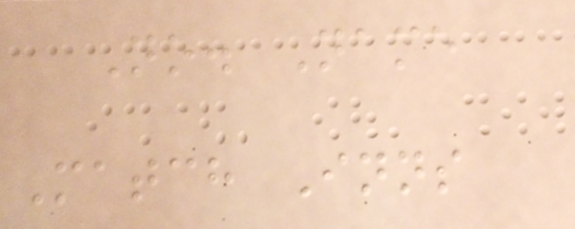No. Name
Match Inns
